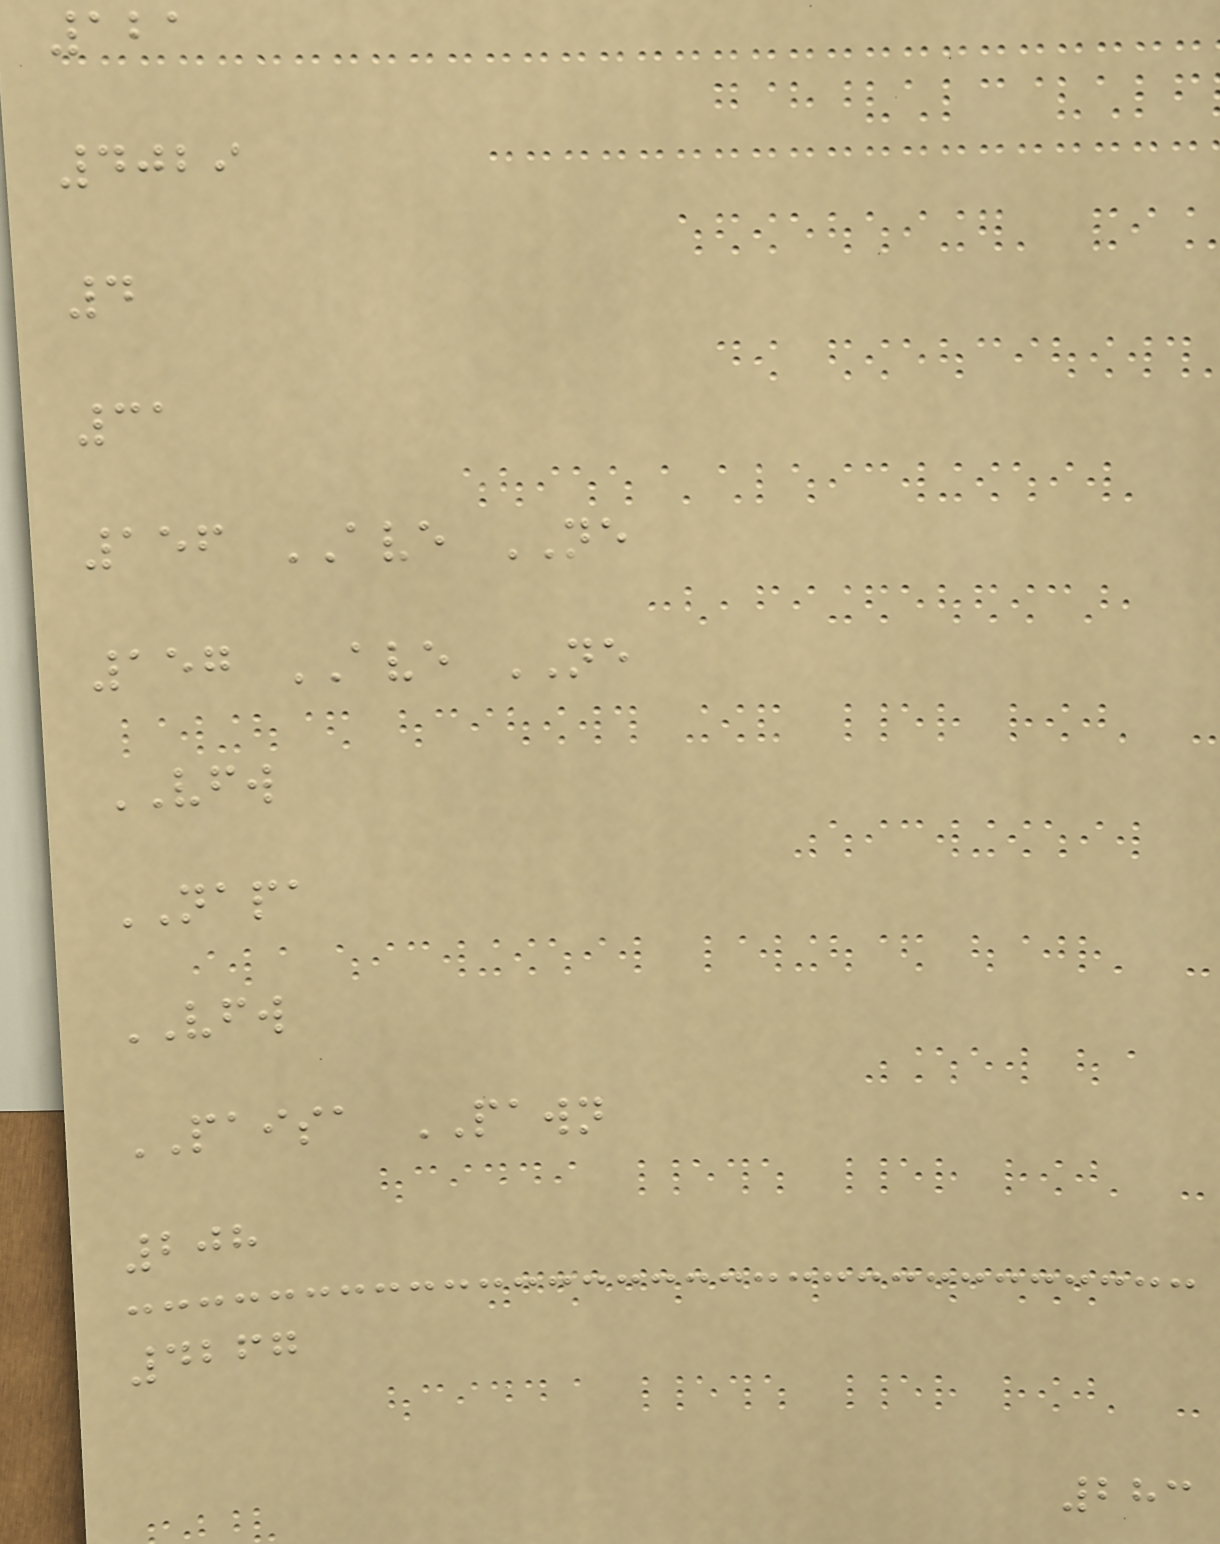121
4029
4
31
156 AVE NE
157 AVE NE
VFW
NAPA
VFW
PAISA PAWN
208
4267
283
